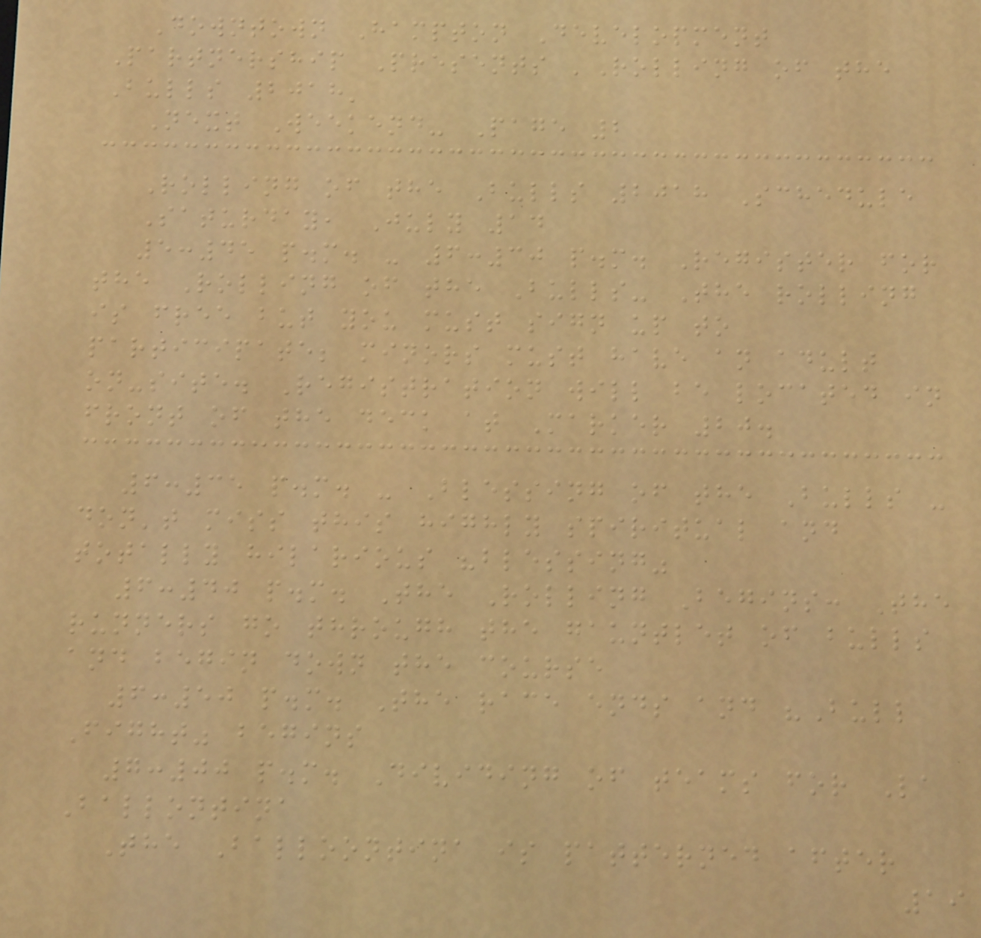Downtown Hampton Development
Partnership Presents 'Rolling of the
Bulls 2018'
Next Weekend- Page 2
Rolling of the Bulls 2018 Schedule
Saturday, July 14
5:45 p.m. - 6:30 p.m. Register for
the Rolling of the Bulls- The rolling
is free but you must sign up to
participate; minors must have an adult
on-site. Registration will be located in
front of the deck at Marker 20.
6:35 p.m. - Blessing of the Bulls -
don't miss this highly spiritual and
totally hilarious "blessing"
6:40 p.m. The Rolling Begins: The
runners go through the gauntlet of bulls
and begin down the course
6:50 p.m. The race ends and "Bull
Fight" begins
7:00 p.m. Dividing of teams for La
Ballontina
The Balloontina is patterned after
19
